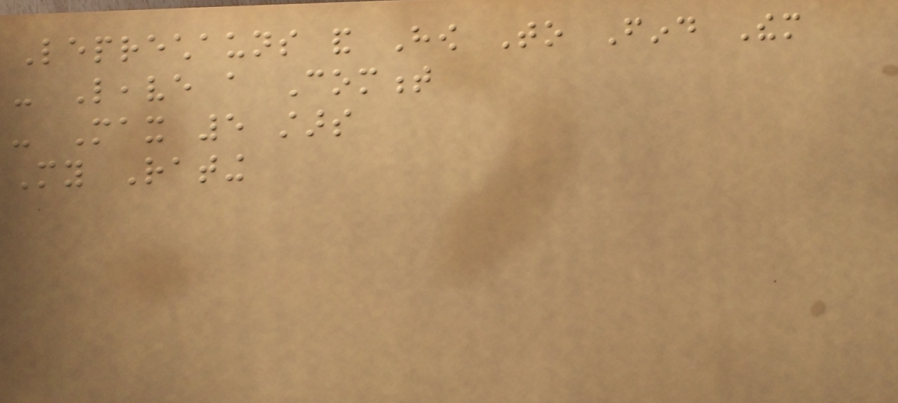Leprechauns and How To Find Them
- Leave a Comment
- Max 5 stars
My Rating
